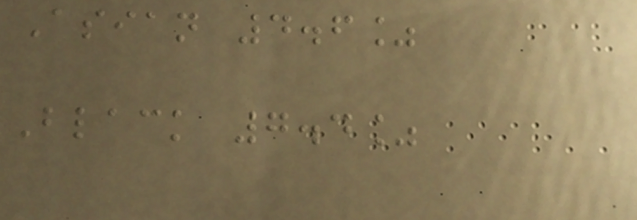Asian 4.6%
Black 7.4%
